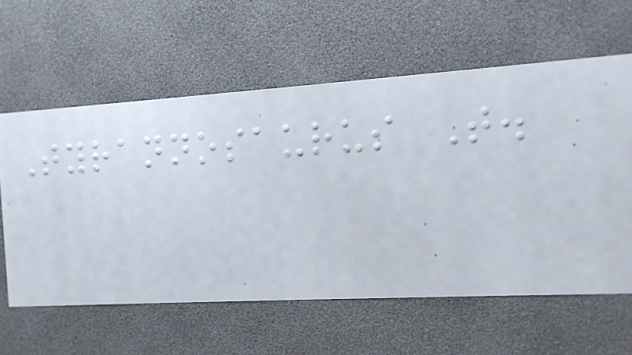Tyrannosaurus T.
